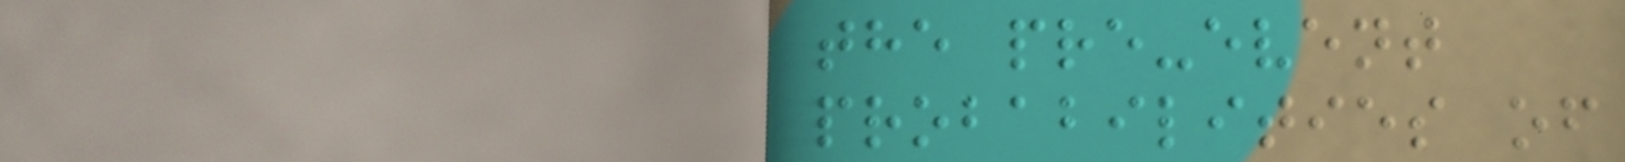the pre-event
probabilities of
